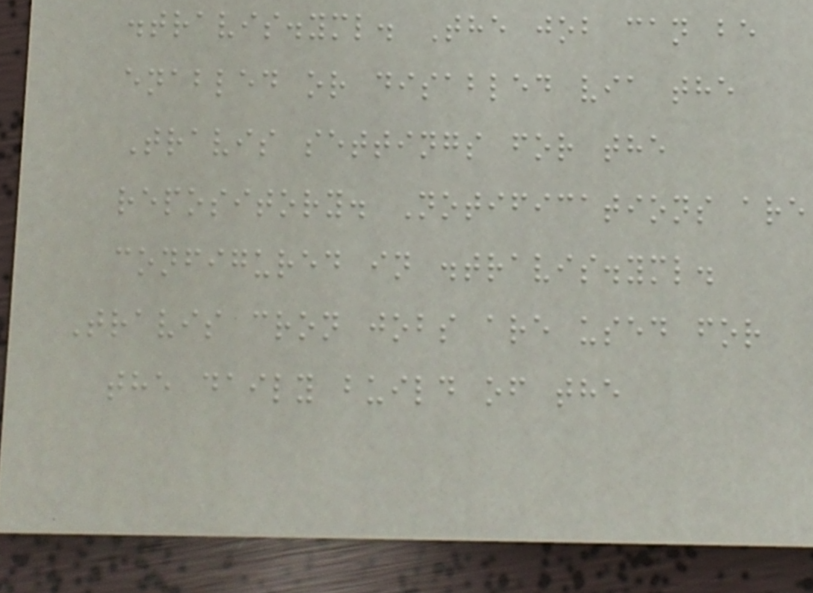.travis.yml. The job can be
enabled or disabled via the
Travis settings for the
repository. Notifications are
configured in .travis.yml.
Travis cron jobs are used for
the daily build of the
